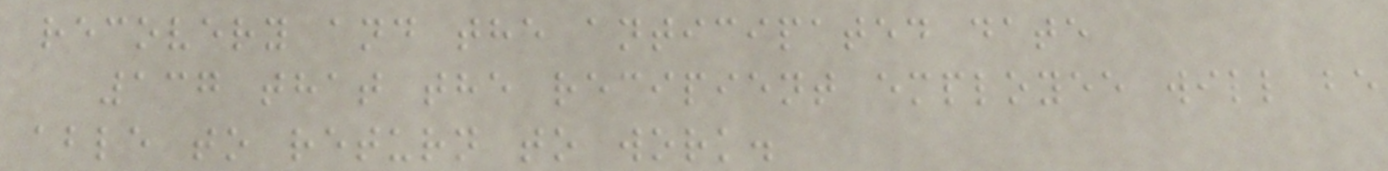recovery and the anticipated date
137 that the recipient employee will be
able to return to work.
